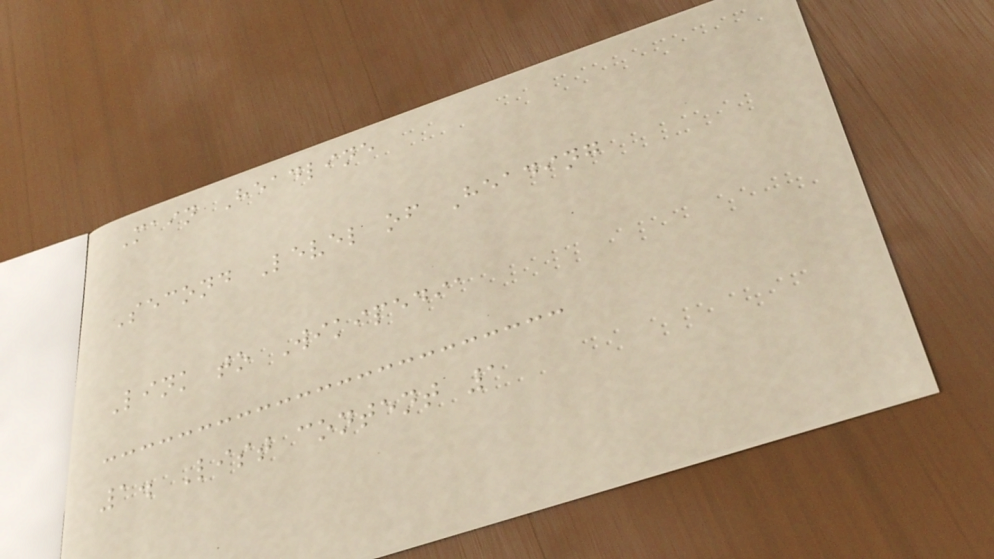Main Headline
Second Level of Heading
Link to Wikipedia
1. List content 1
